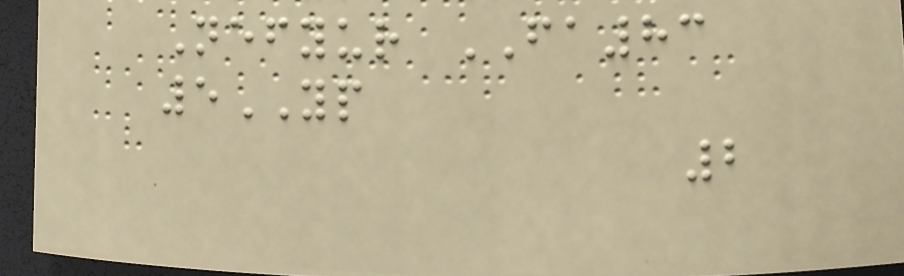Nefyur FA83
5YP
2
